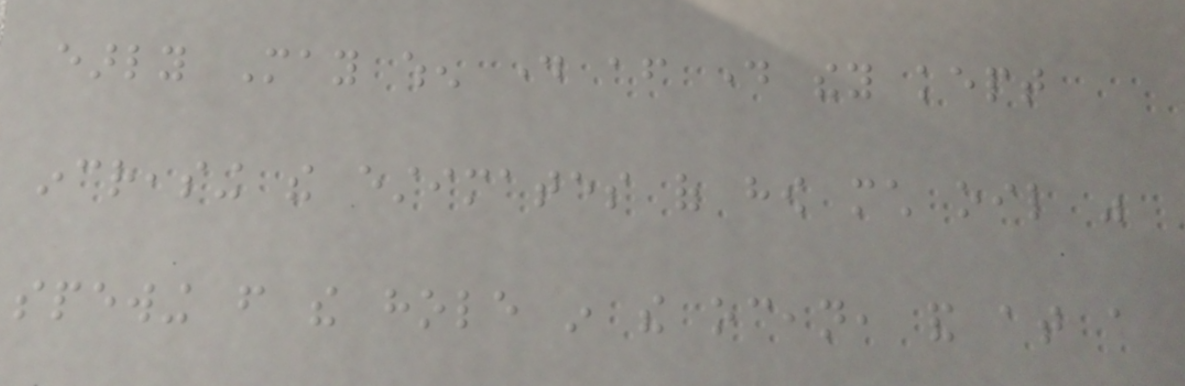early May when day after day they kept
increasing the estimates of how much oil was
spewing from the hole in the ocean, and at a
